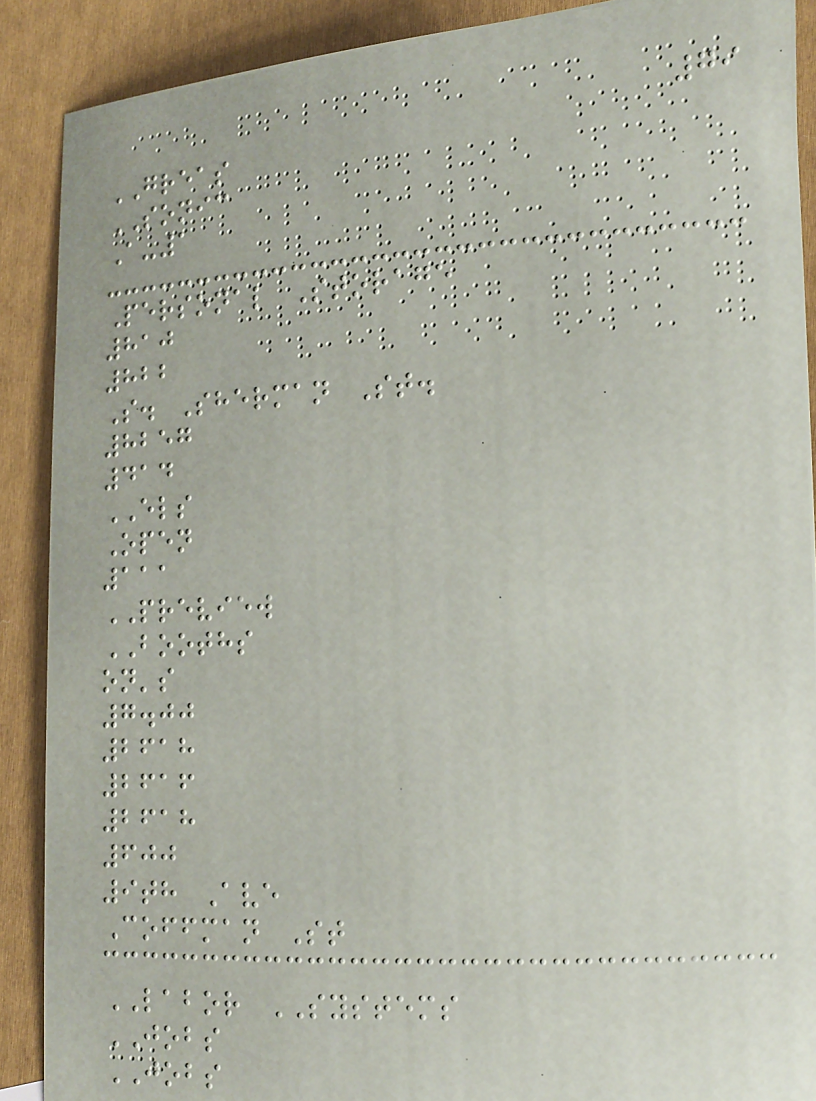79
GREAS
SONIC
A-1
Personal Storage
810
822
S. Sherman St.
8257
414
ELS
Open
111
PREVIEW
BOOTHS
on's
7.00
2618
2616
2618
600
9th Ave
Coffman St
LABOR SYSTEMS
JOBS
JOBS
